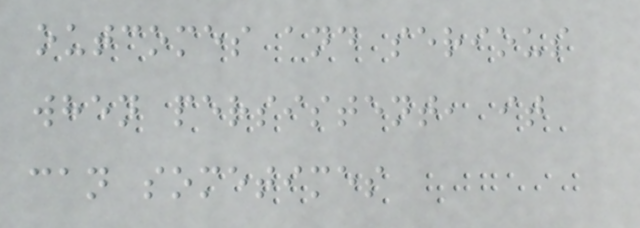outcomes and serious
when persistent, it
can sometimes
